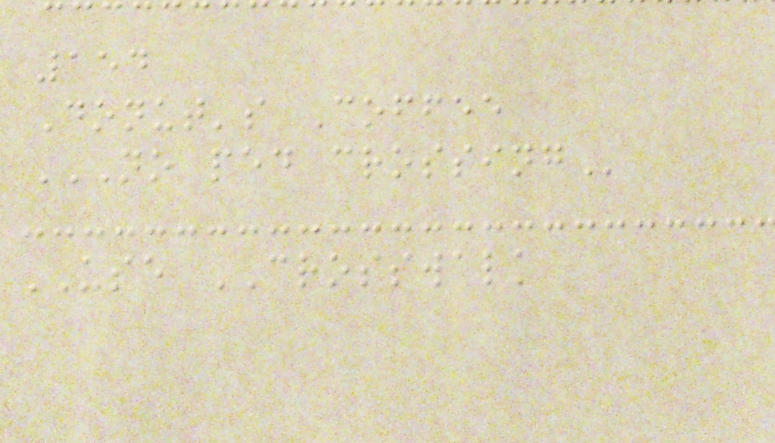154
Donut's Coffee
NO PED CROSSING
USE CROSSWALK
